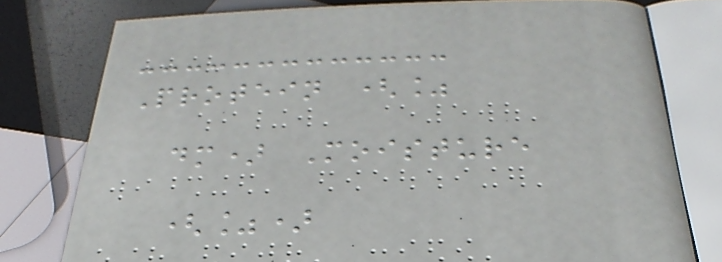Protein (%
dm) Moisture
(%)
